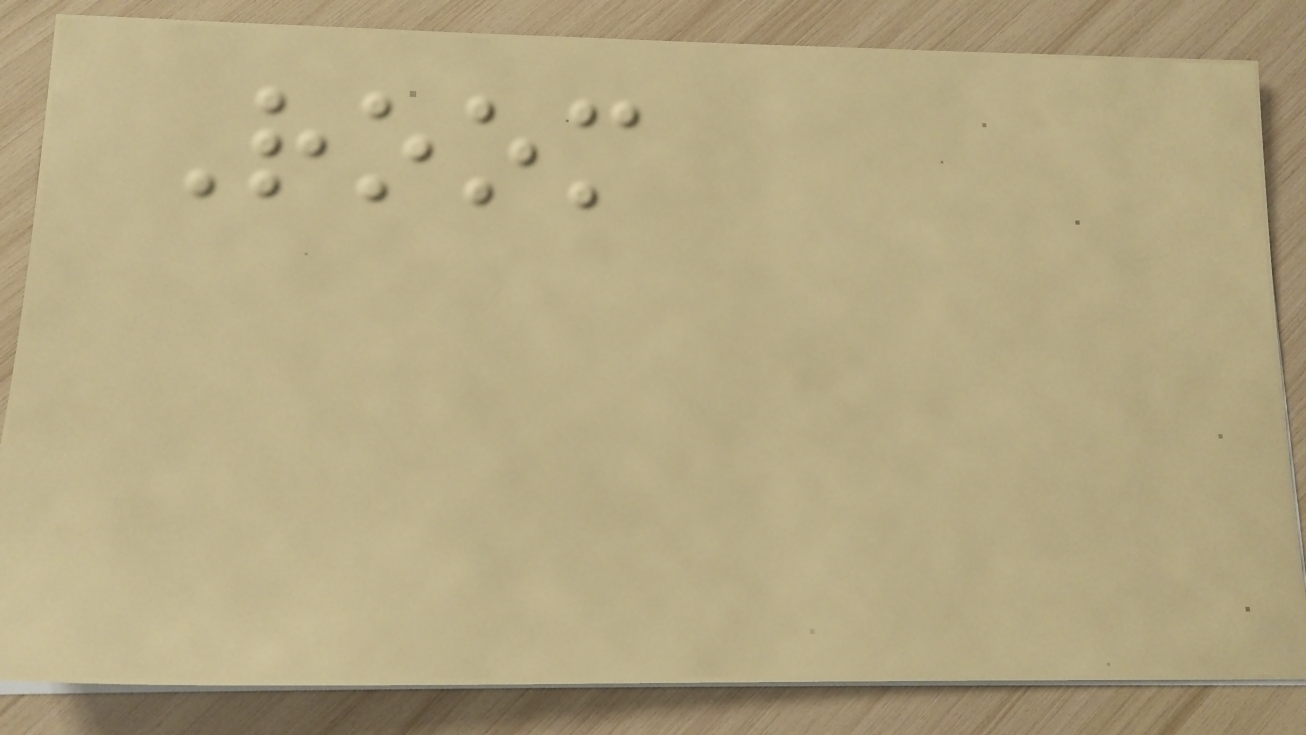Room
